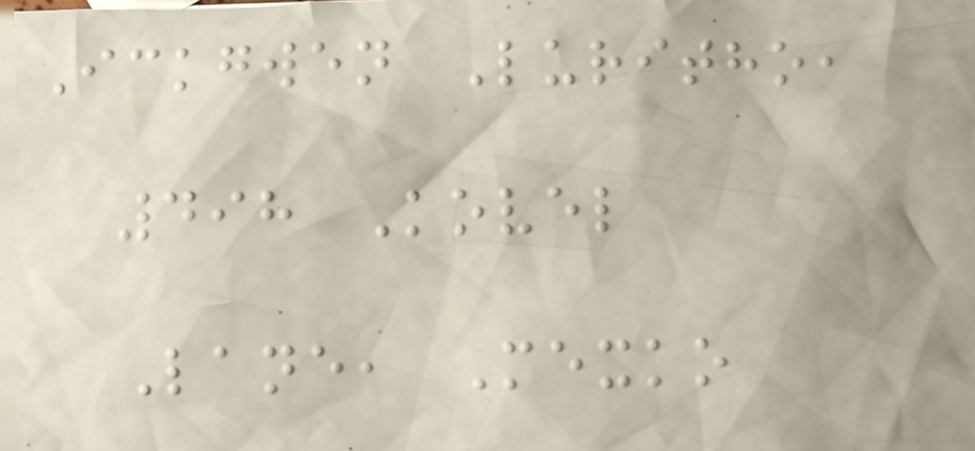Ickgwen Luritho,
498 Kovel
Lane, Mexko
